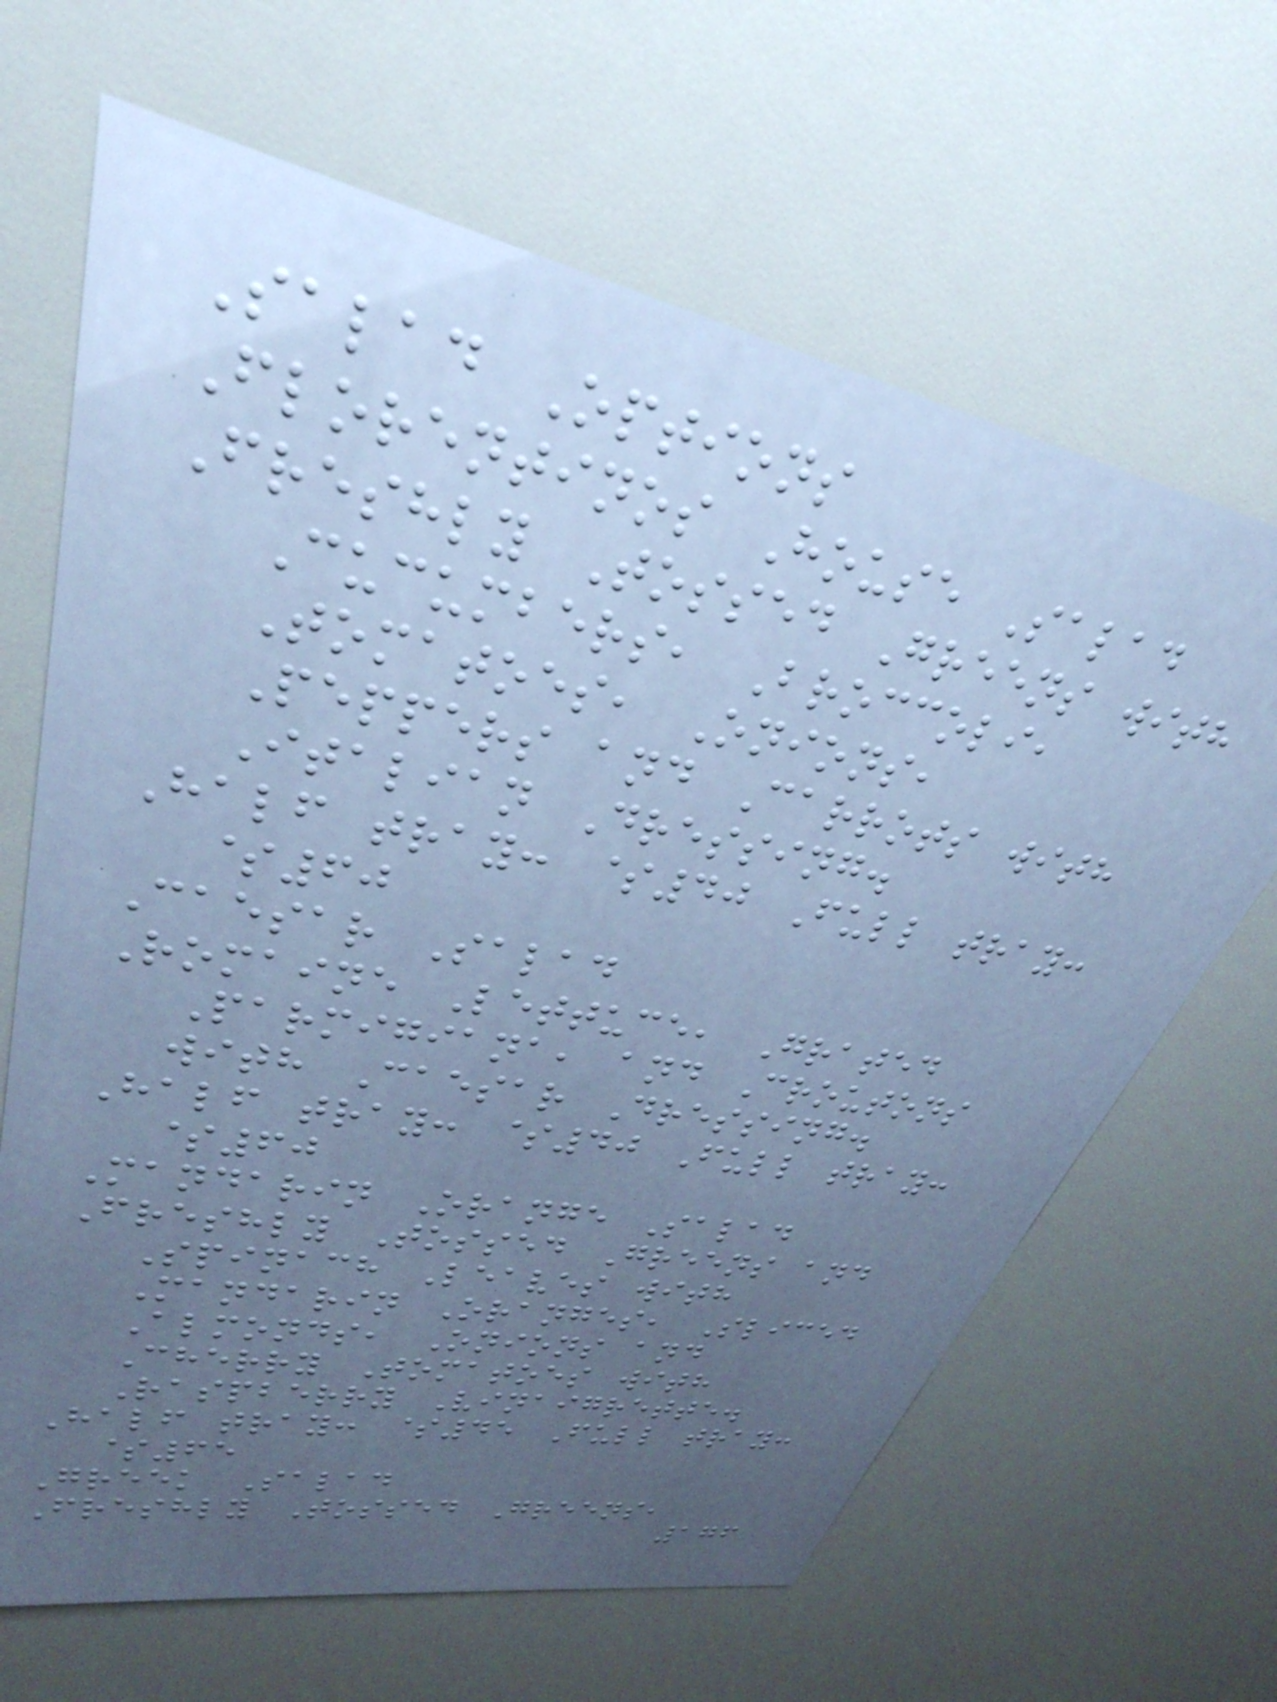Salad Options
Florentinos House Salad
Freshly Tossed Greens with
Cucumbers, Broccoli,
Tomatoes, Onions,
Peppers and Carrots with
Italian Dressing.
Half tray: $40 Full tray:
$60
Caesar Salad
Romaine Lettuce, Grated
Parmigiana, and Croutons
with Caesar Dressing.
Half tray: $40 Full tray:
$60
Mandarin Orange Salad
Freshly Tossed Greens and
Spinach Leaves with
Mandarin Oranges, Sliced
Almonds, Onions and
Cherry Tomatoes with
Raspberry Vinaigrette.
Half tray: $45 Full tray:
$65
Greek Salad
Freshly Tossed Greens,
176
